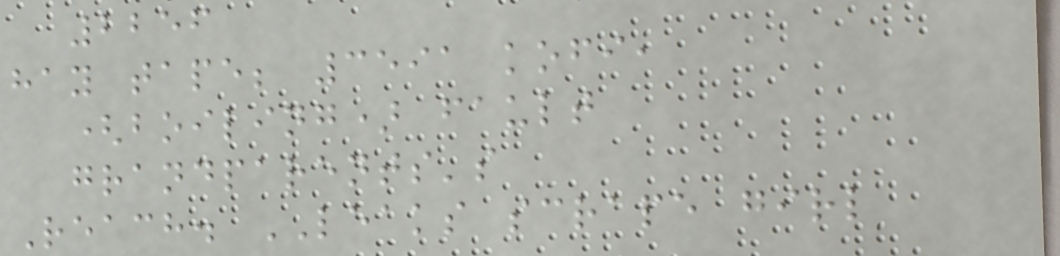2256
hay tape; 3591 kofi,
(boiling) fault
grandparents's
Reach. LEAKS scrape girl
